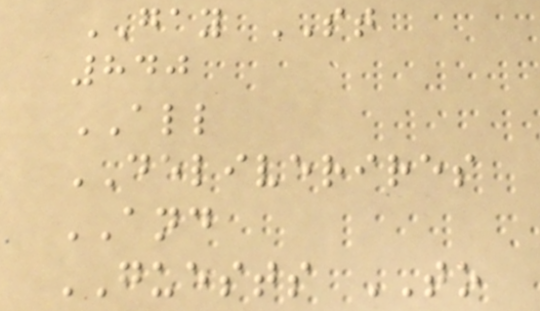GAY ST
840
ALL
DELIVERIRES
AND
GUESTS TO
